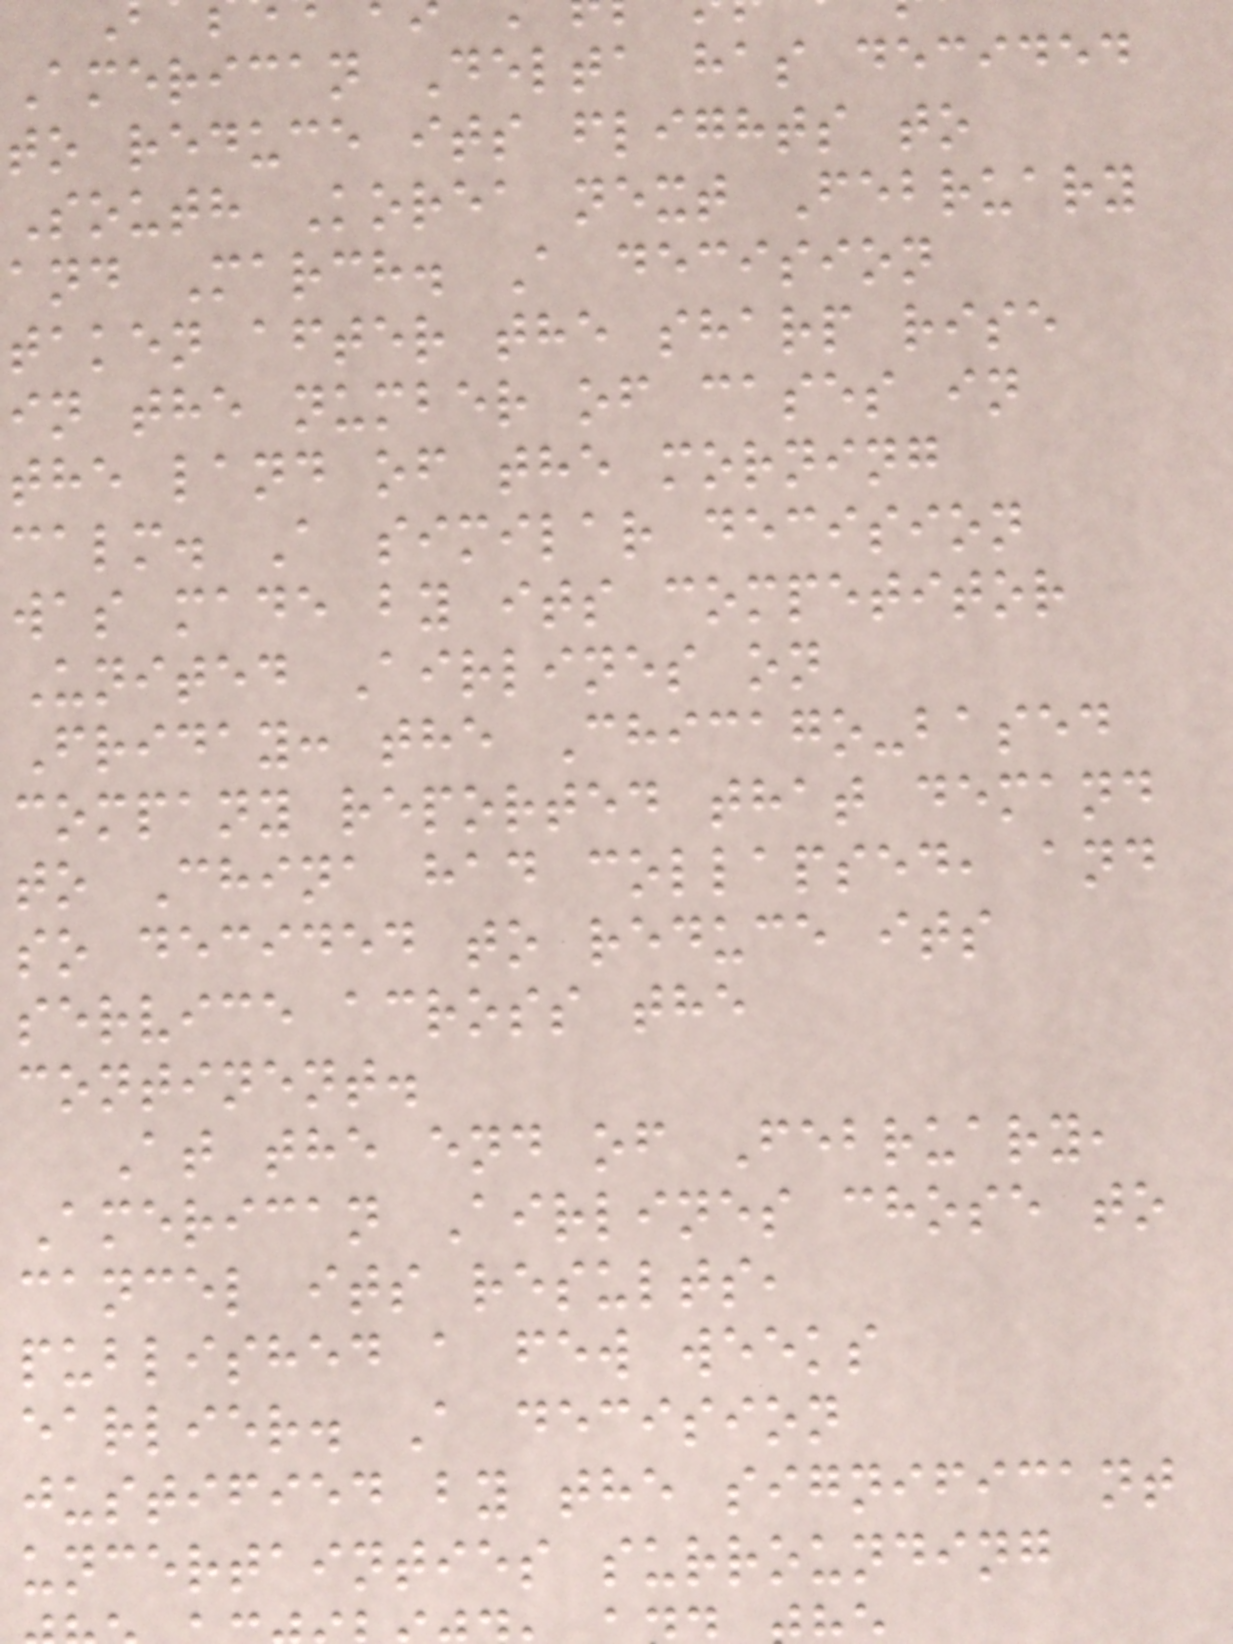American Delta has decided
to reduce its flights to
South Korea next February
and March. A decision
taken after the sharp rise
in the number of cases in
the land of the morning
calm. A similar decision
was made by its competitor
United Airlines on
Friday: the Chicago-based
company reported that demand
to China had collapsed, and
so decided to reduce its
service across the
continent.
At the end of February,
American Airlines chose to
cancel its results,
published a few weeks
earlier. A decision
justified by the significant
uncertainties surrounding
